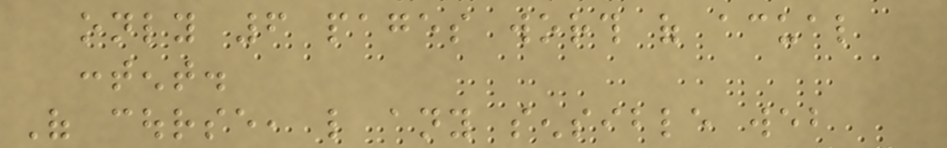only 6 pages worth of acual
content.
Of course, like any sensible web
